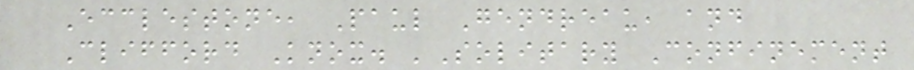Ecclestone, Paul Gendreau, and
Clifford Knox. 'Solitary Confinement
